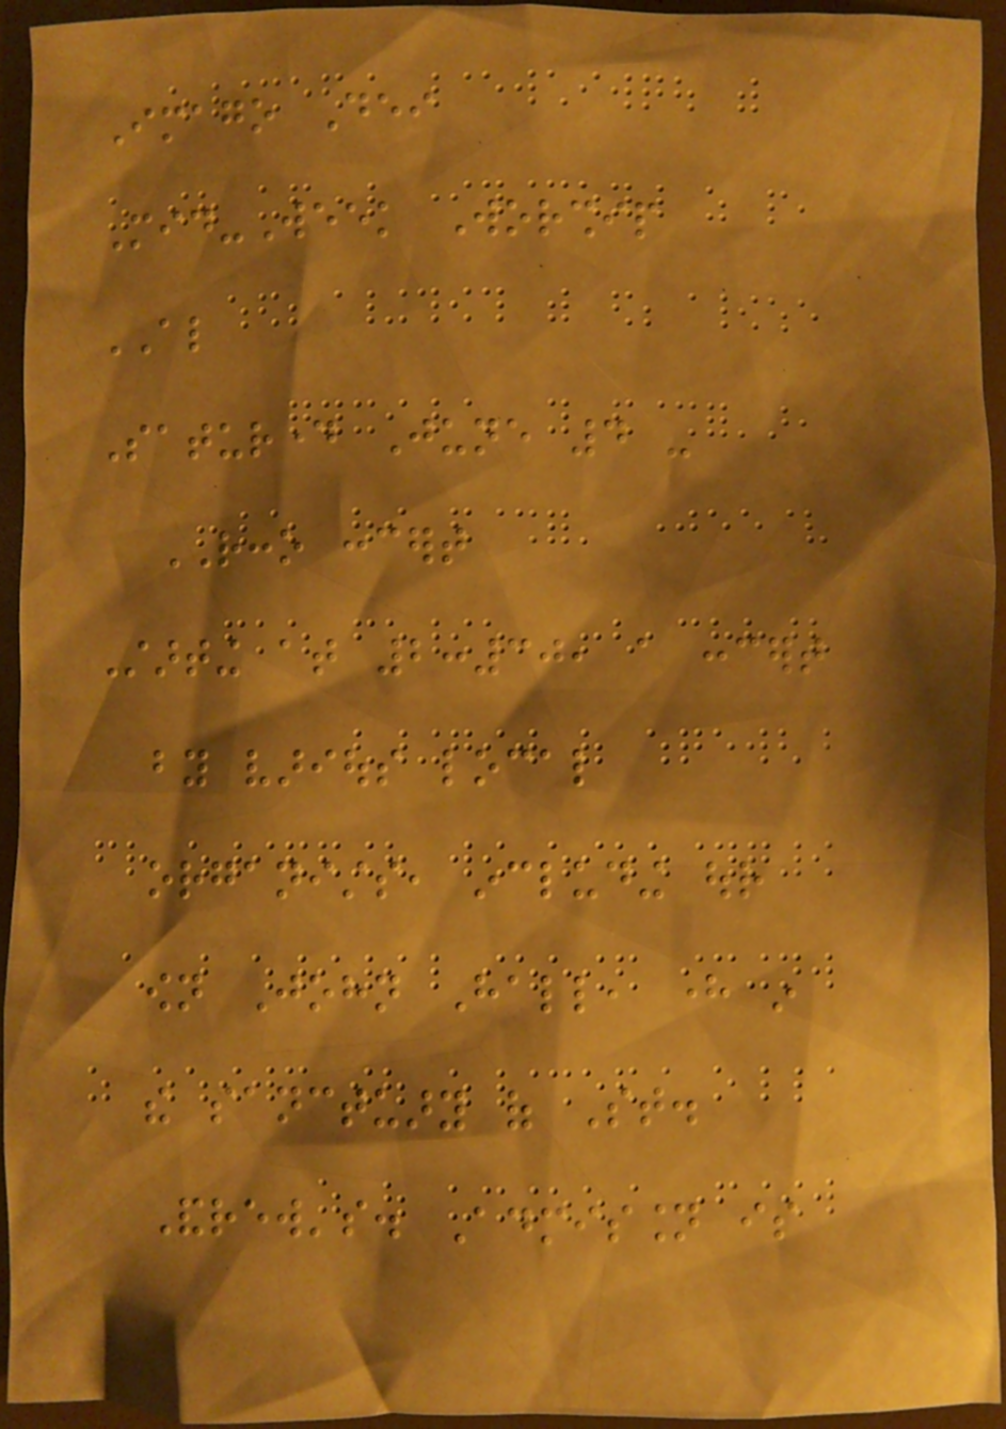Imago Dei
Mid-Week Worship
ALSO
Saturday June 4 -
RCCO concert
Starting at 2:30, a concert
by various local
organists, including our
own John Hall, here in
the sanctuary of St.
Andrew's. Admission is
